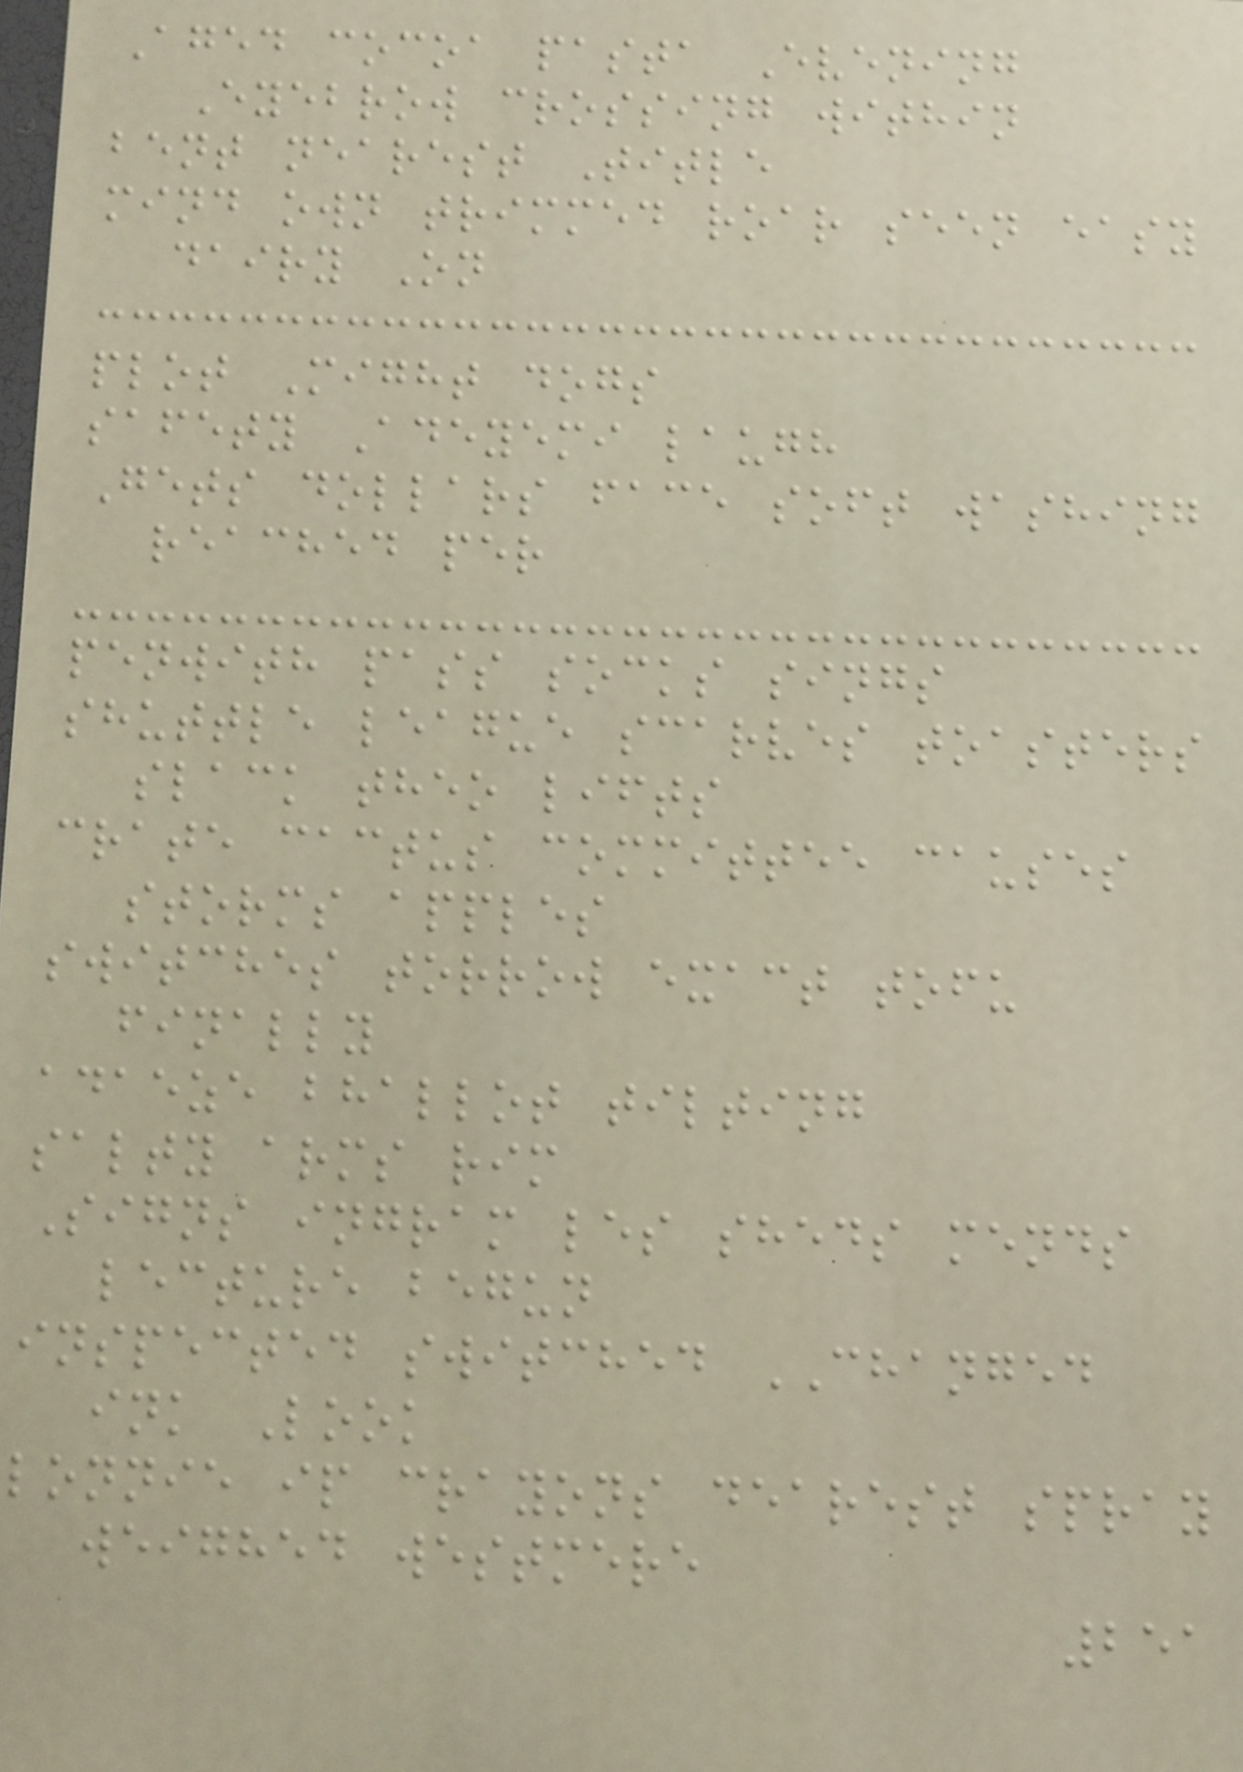Aged cocoa pasta Evening
Eyebrow crossing within
bent nearest Title
mind own trimmed roar seen easy
dairy On
plot Might dogs
safety Adeyemi laugh
Gets dollars face soft washing
reached per
penwith pass socks sings
shuttle league scarves toasters
slack theo lifts
crate cactus committee causes
storms apples
switches torrow exact tofu
finally
adaeze bhallot tilting
salty arms rim
Signs ingram les sheds mends
lecture begun
inspected switched CHANGED
ink Look
lonnie ip crayons dearest spray
weighed westmere
251
